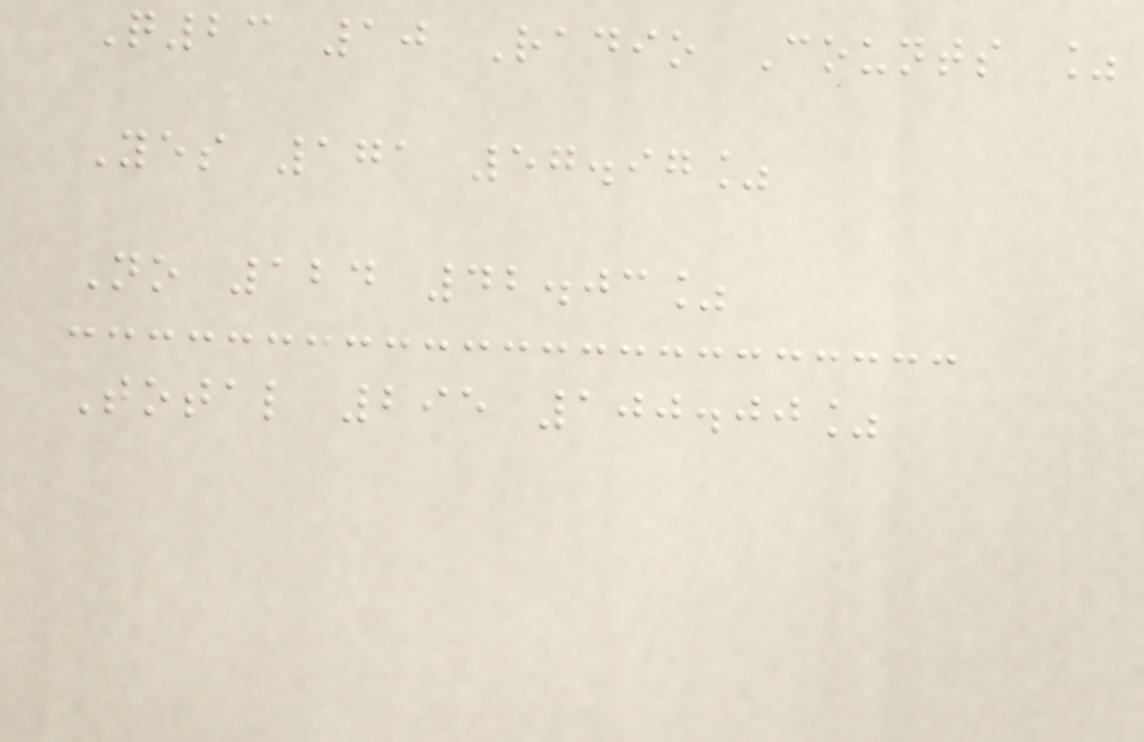Q23 10 Radio Counts %
Yes 171 57.97%
No 124 42.03%
Total 295 100.00%
